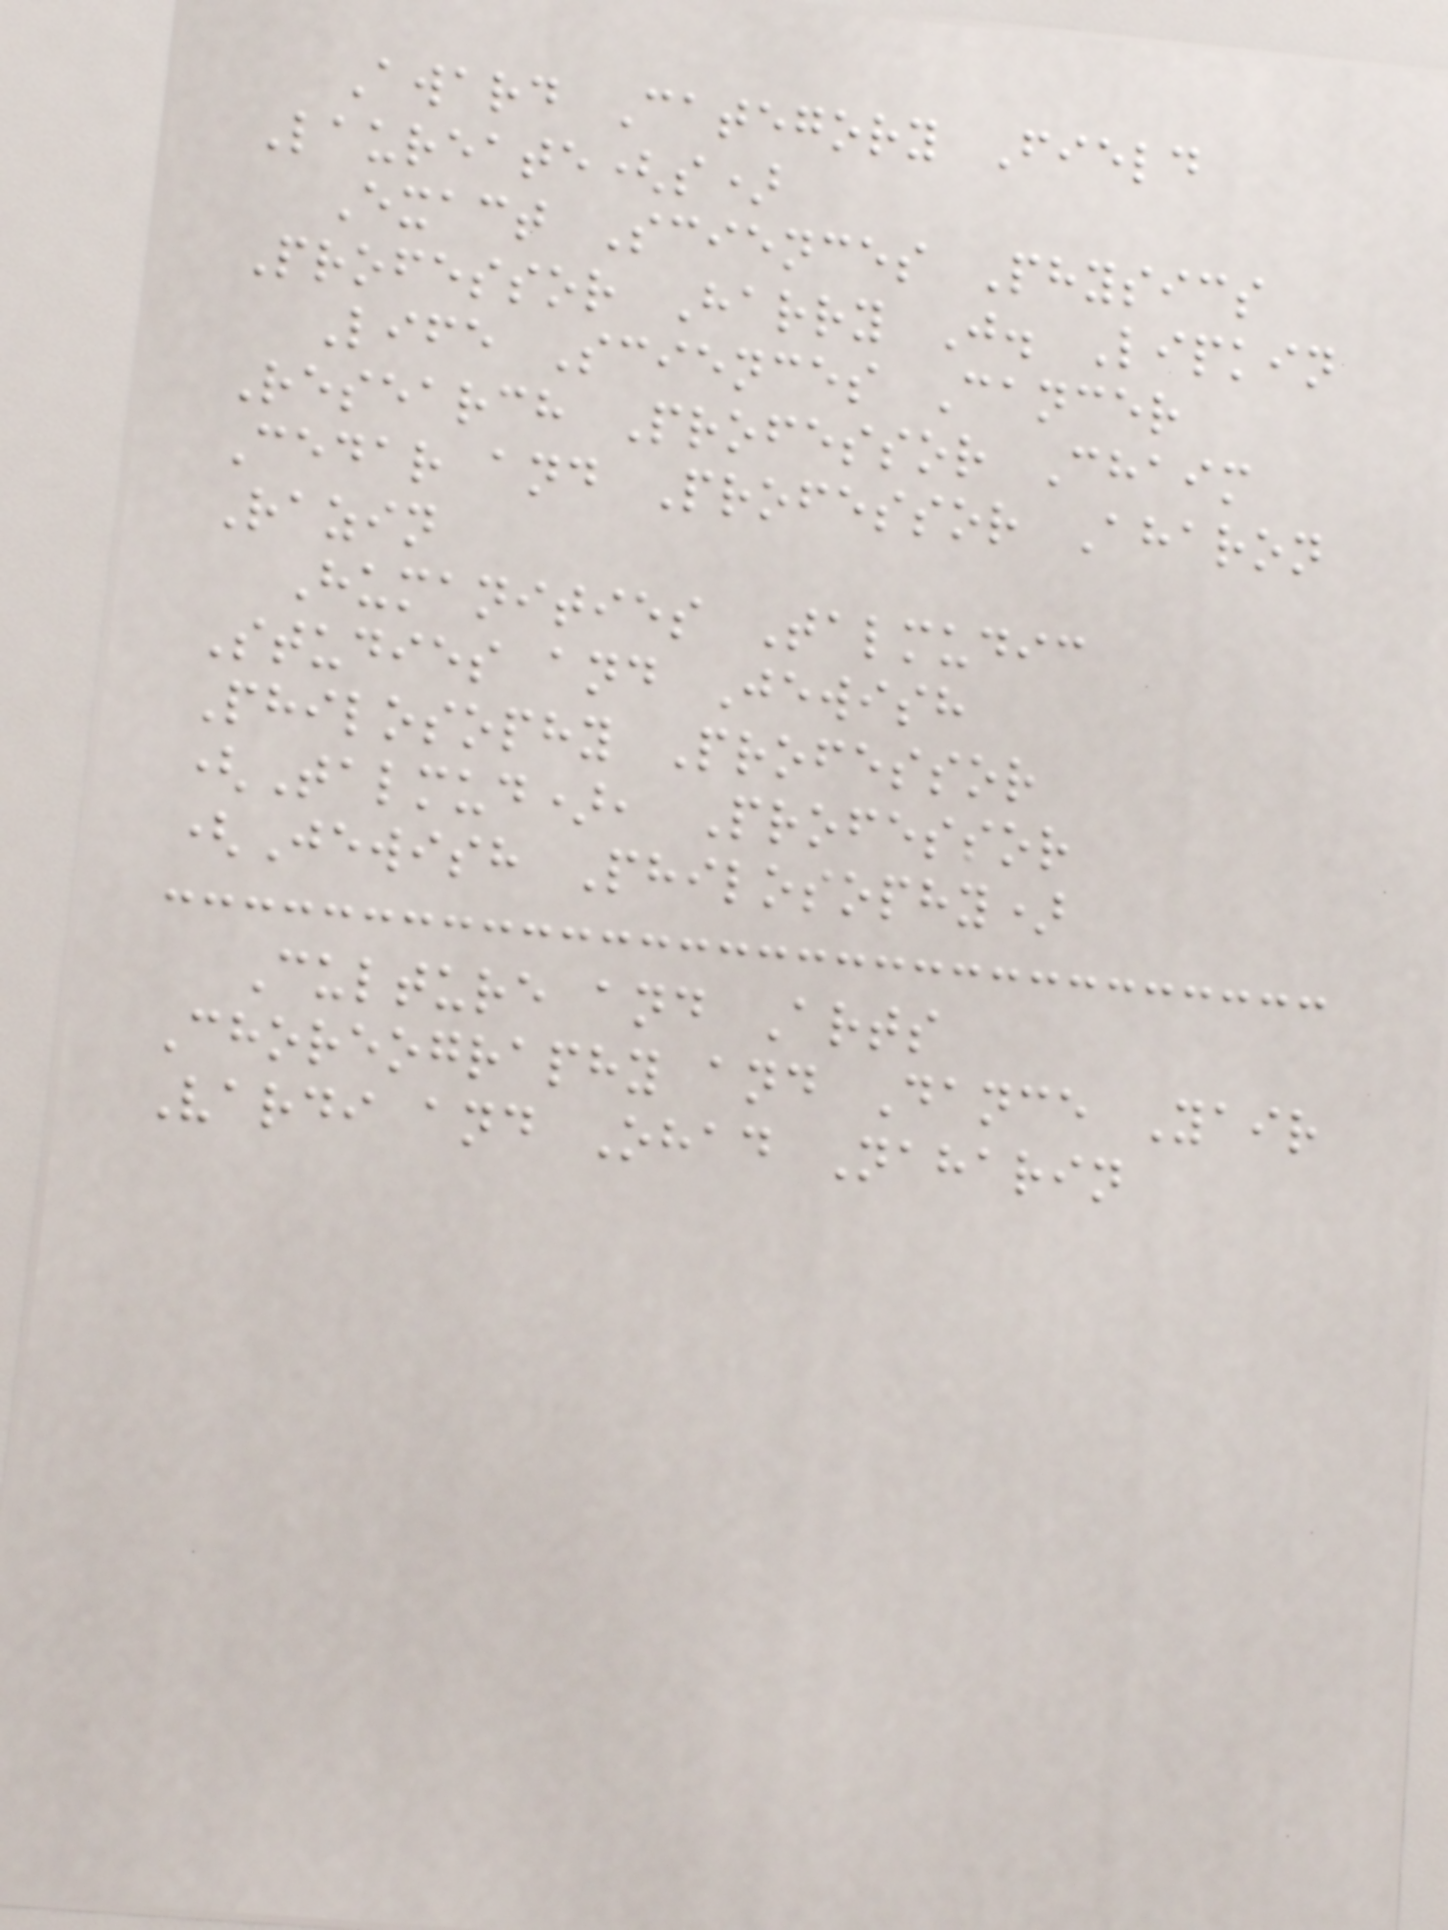Award Category Field
Laureate(s)
Exact Sciences Physics
Professor Harry J. Lipkin
Life Sciences Cancer
Research Professor Chaim
Cedar and Professor Aharon
Razin
Humanities Talmudic
Studies and Jewish
Philosophy Professor
(Talmud), Professor
(Jewish Philosophy)
Culture and Arts
Choreography and Dance Yair
Vardi and Ohad Naharin
